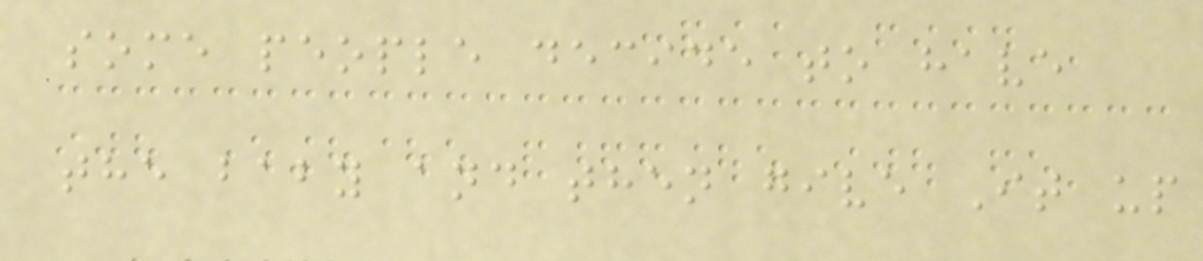some people decide to have
the baby and then give It up
